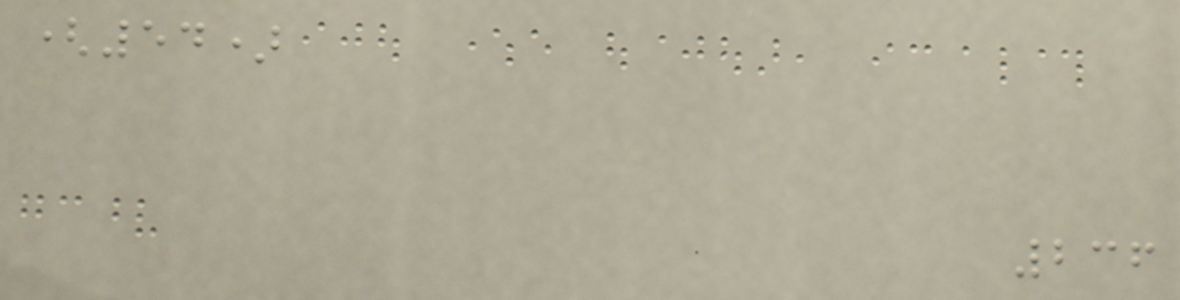(54)
236
